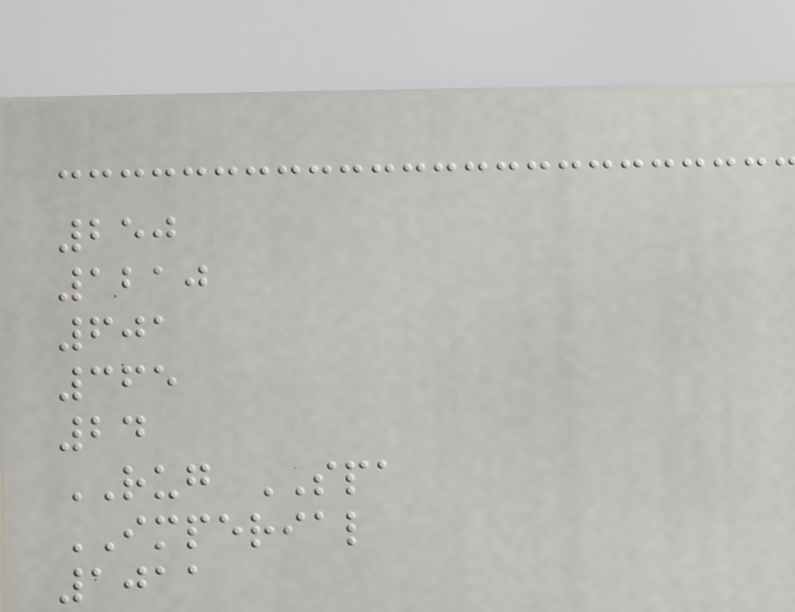250
1210
601
365
24
RUG SPA
IMPERIAL
1011
